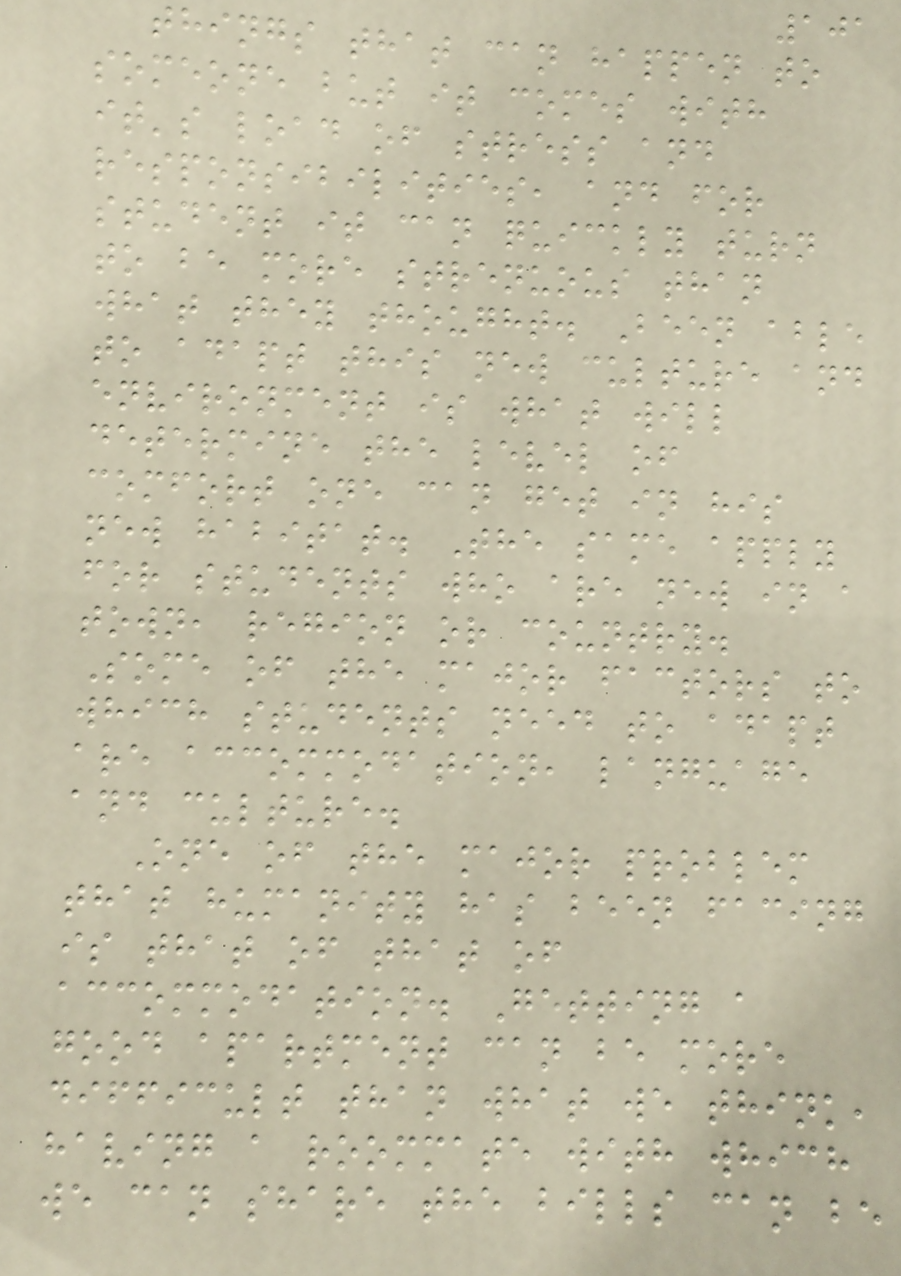101
things that can happen to
someone but it comes with
it's load of stress and
responsibilities, and for
student it can quickly turn
to be more strenuous than
what they thought. Been able
to adapt this new culture and
environment is what will
determine the level of
comfort one can get in his
new habitat. The same apply
for students who are new in a
town, region or country.
Some of the major factors to
which students need to adapt
are accommodation, language
and culture.
One of the major problem
that humanity has been facing
is that of that of
accommodation. Getting a
good apartment can be more
difficult than what we think,
having a roommate with which
we can share the bills can be
